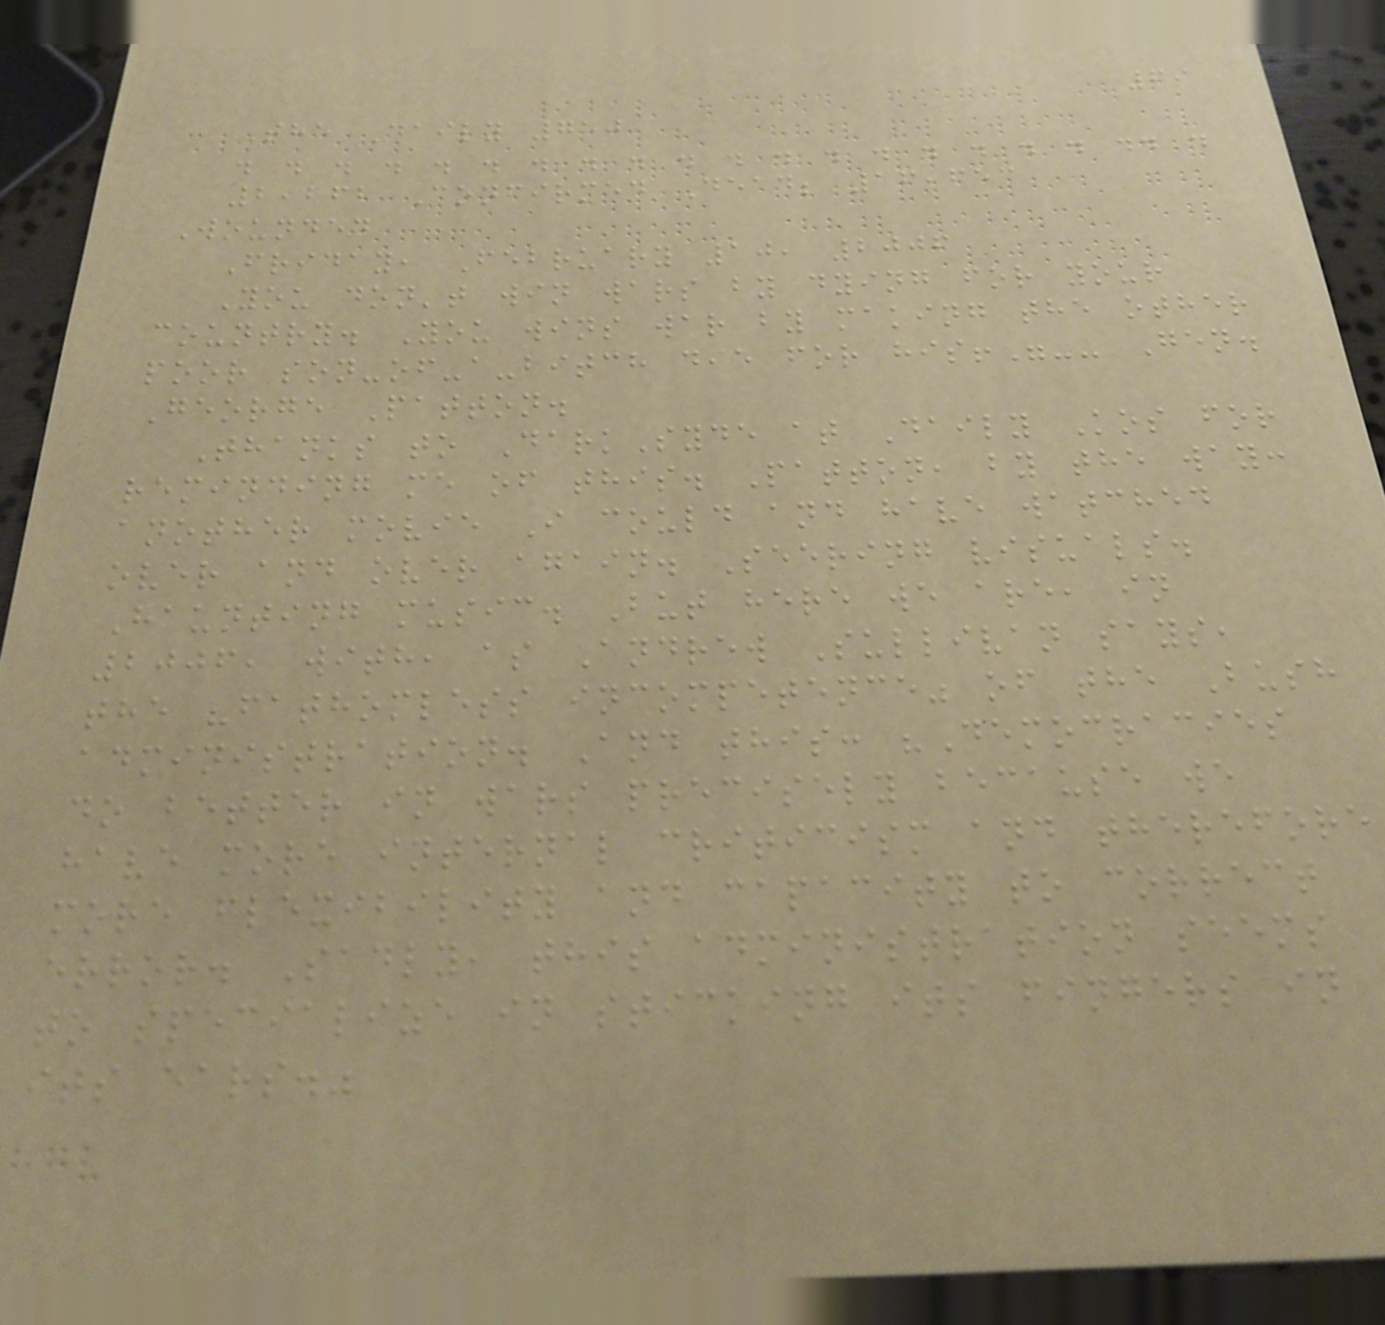69
The Daily 750
. . . . . . . . . . . . . . . . . . .. .
2,262 Confirmed Dead; 16,653
Wounded
Friday, February 10, 2006
You don't win wars by dying for your
country. You wins war by making the other
poor son-of-a-bitch die for his!"-- Gen.
George Patton.
Thanks to DarkSyde at Daily Kos for
reminding me of this. Patton, by the way:
another movie I could and have watched
over and over again. Seering visuals.
Haunting music. But here we are, in
2006, with, as Andrew Sullivan says,
the "fathomless incompetence" of the Bush
administration. And this: "Democracies
do better in wars precisely because we
have more internal criticism and therefore
more flexibility and capacity to correct
error. Sadly, this administration seems
to specialize in sticking its fingers in
its ears."
